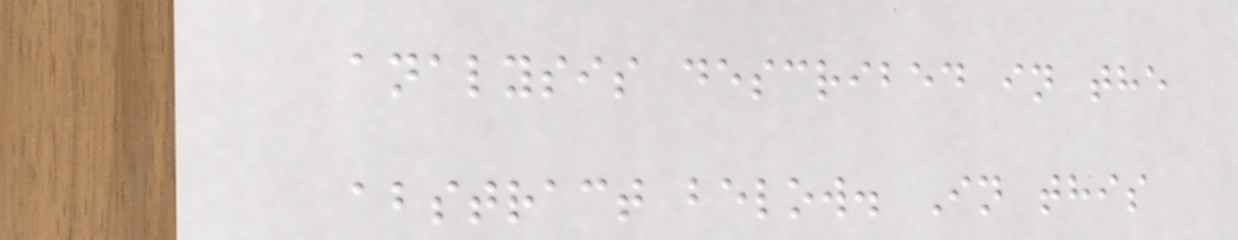analysis described in the
abstract below. In this
